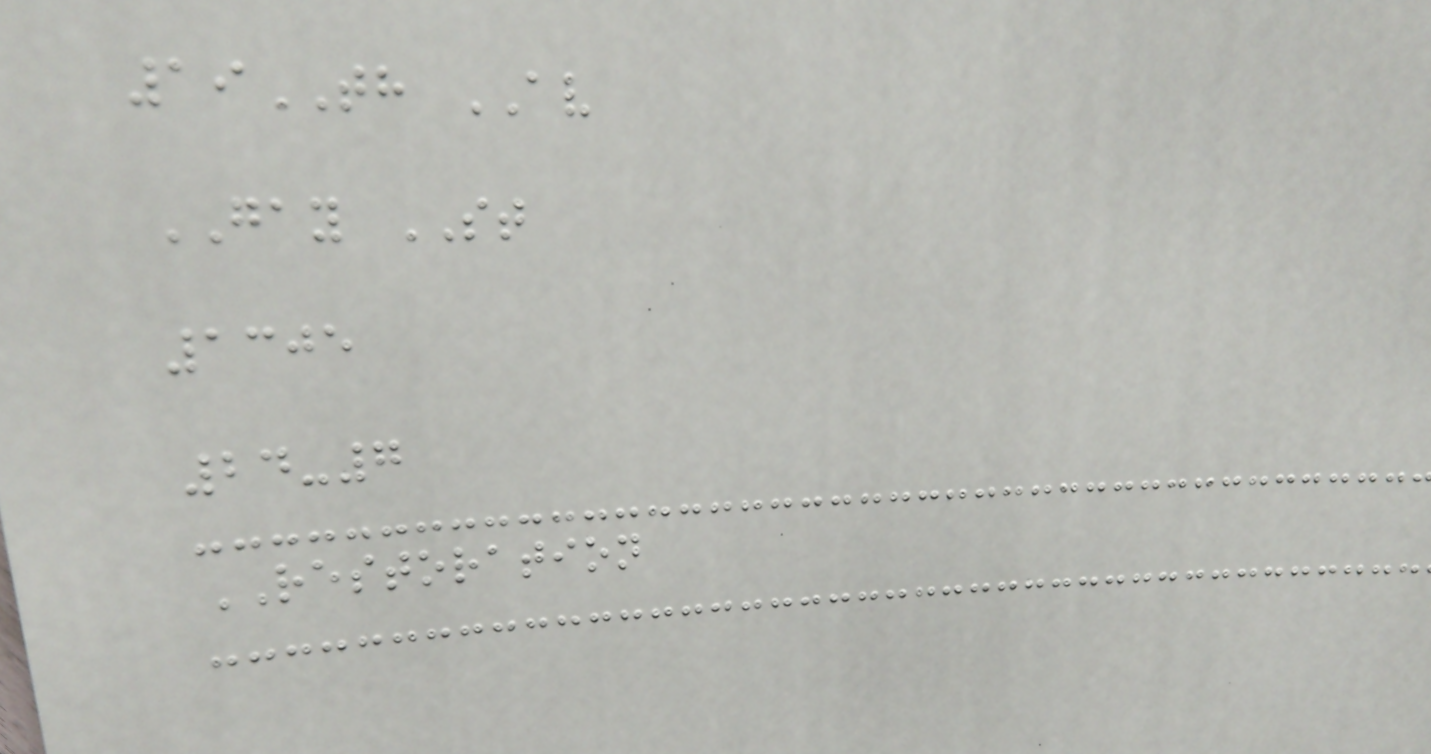19TH AV
GAY ST
1305
24-7
RESTORATION
